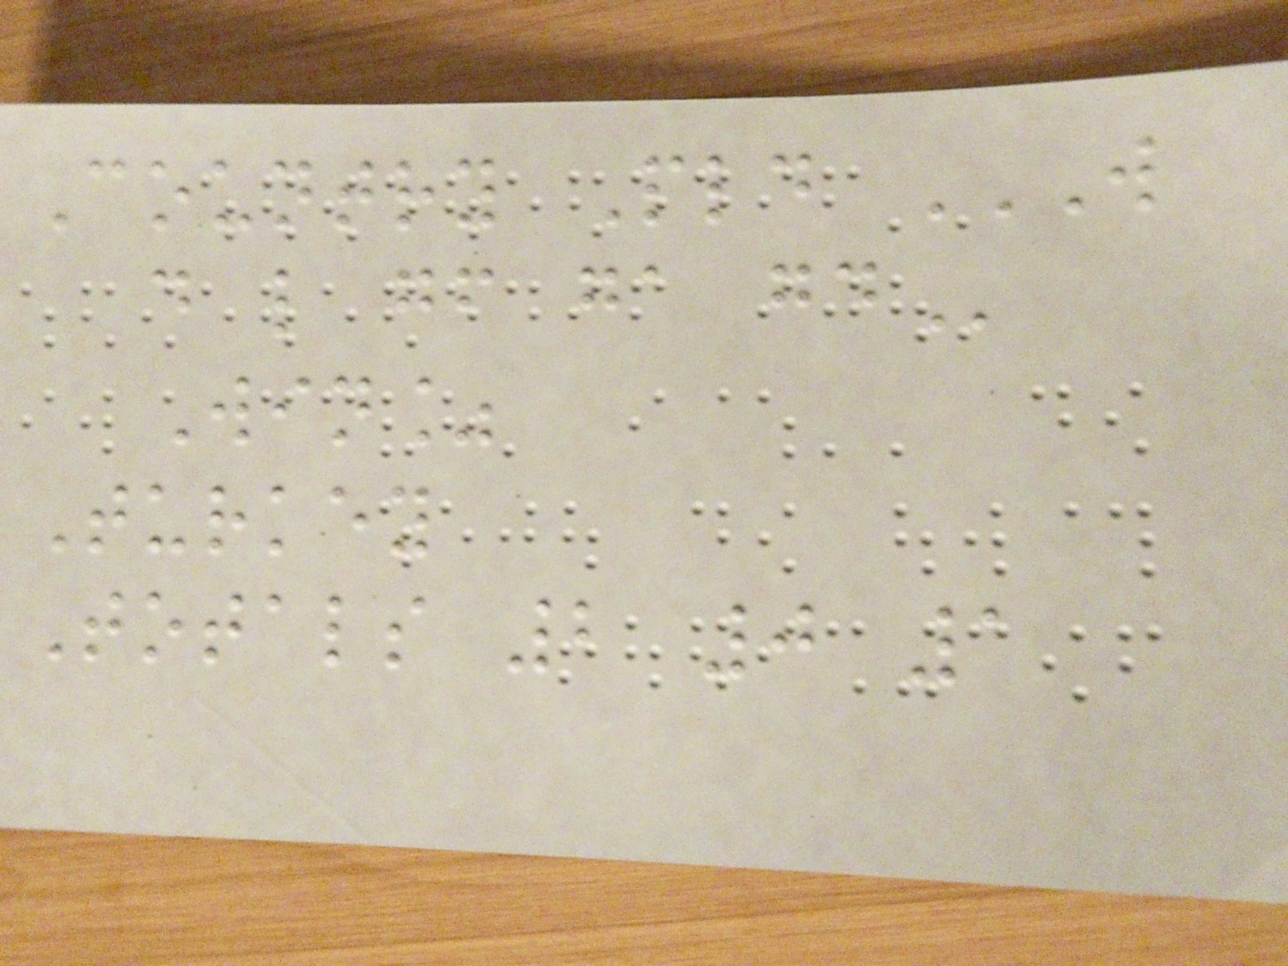Country Pld W
D L GF GA GD
Win%
Turkey
Totals 2 0 1
